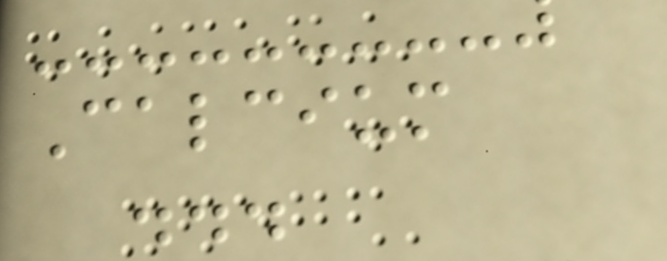Calcium
...
